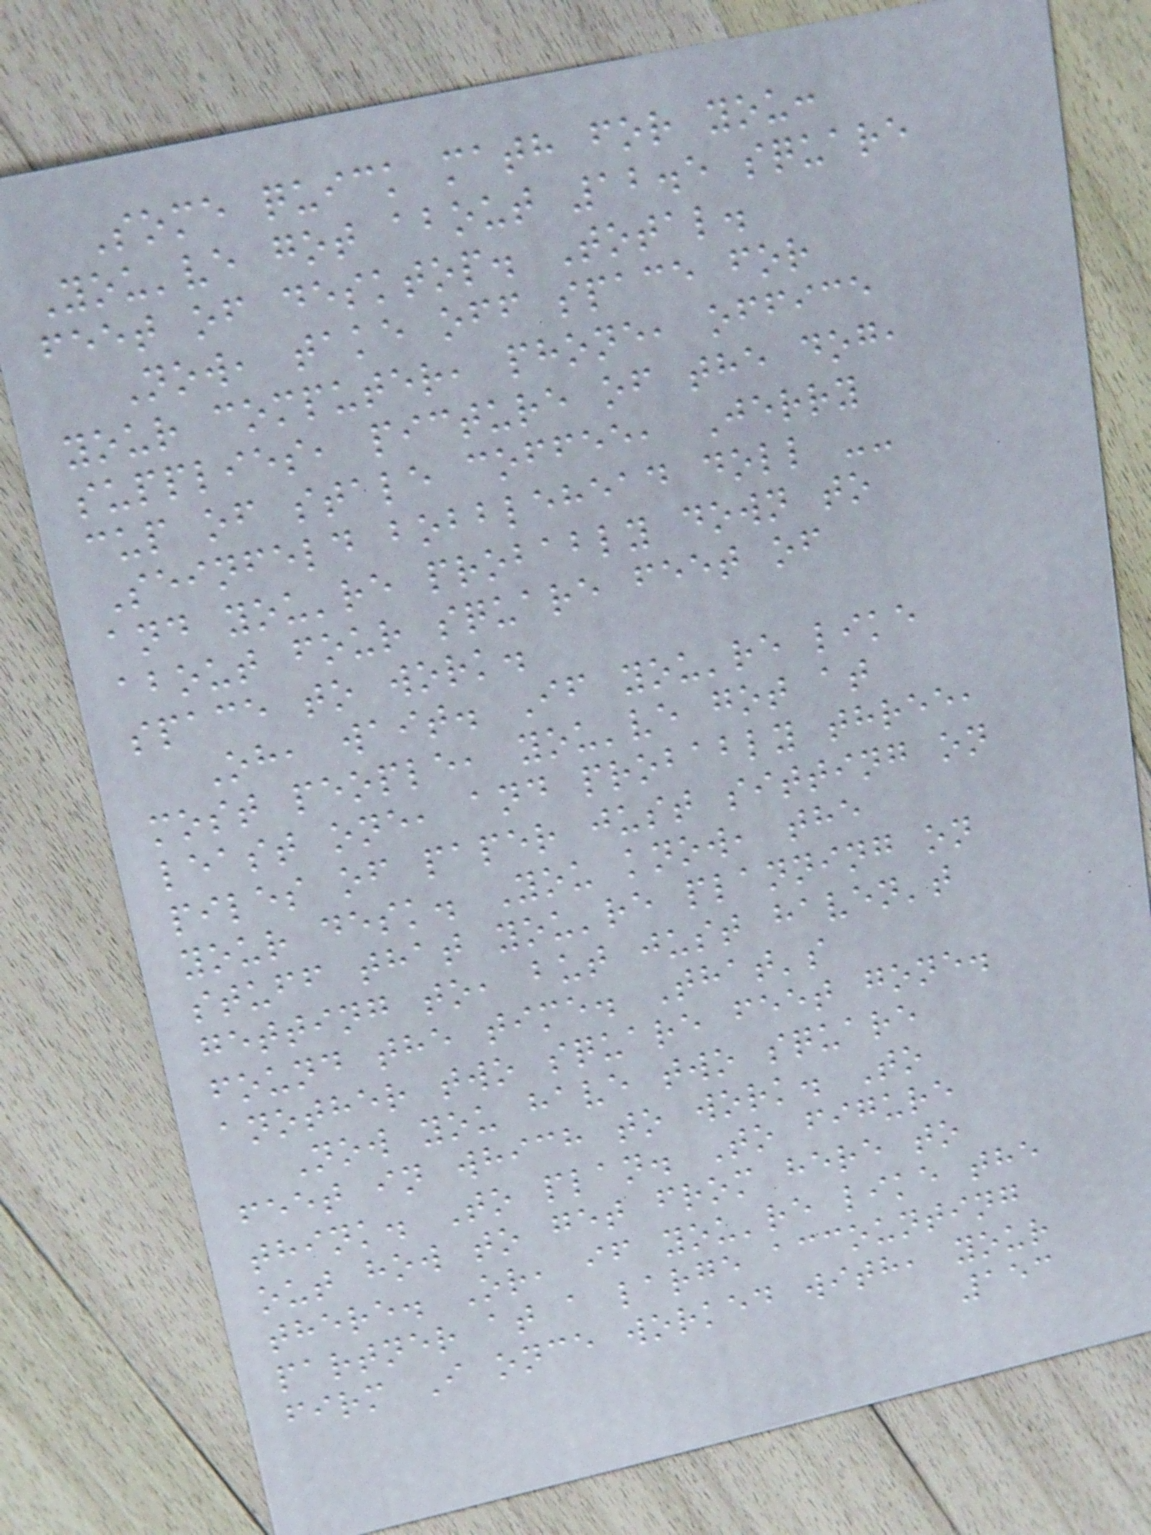Some quick math for you:
You've got about 12.5 square
feet of desktop. Total.
Now, take off space for
your computer, phone, office
supplies, picture of the dog,
cup of stale coffee, Jerry
Seinfeld bobblehead doll --
and you're probably down to
about four square feet of
space to work.
Oh, wait. If you're like
most people, you've got at
least one, and probably three,
piles of paper just sitting on
your desk. You know, the
stuff that you're planning on
getting to, but just haven't
found the time. That's
another two square feet gone.
Now you have two square
feet in which to work. To
think. To plan. To figure
out how to get from here to
there. Or, if you're like the
partner at a large accounting
firm I once worked with, your
153
